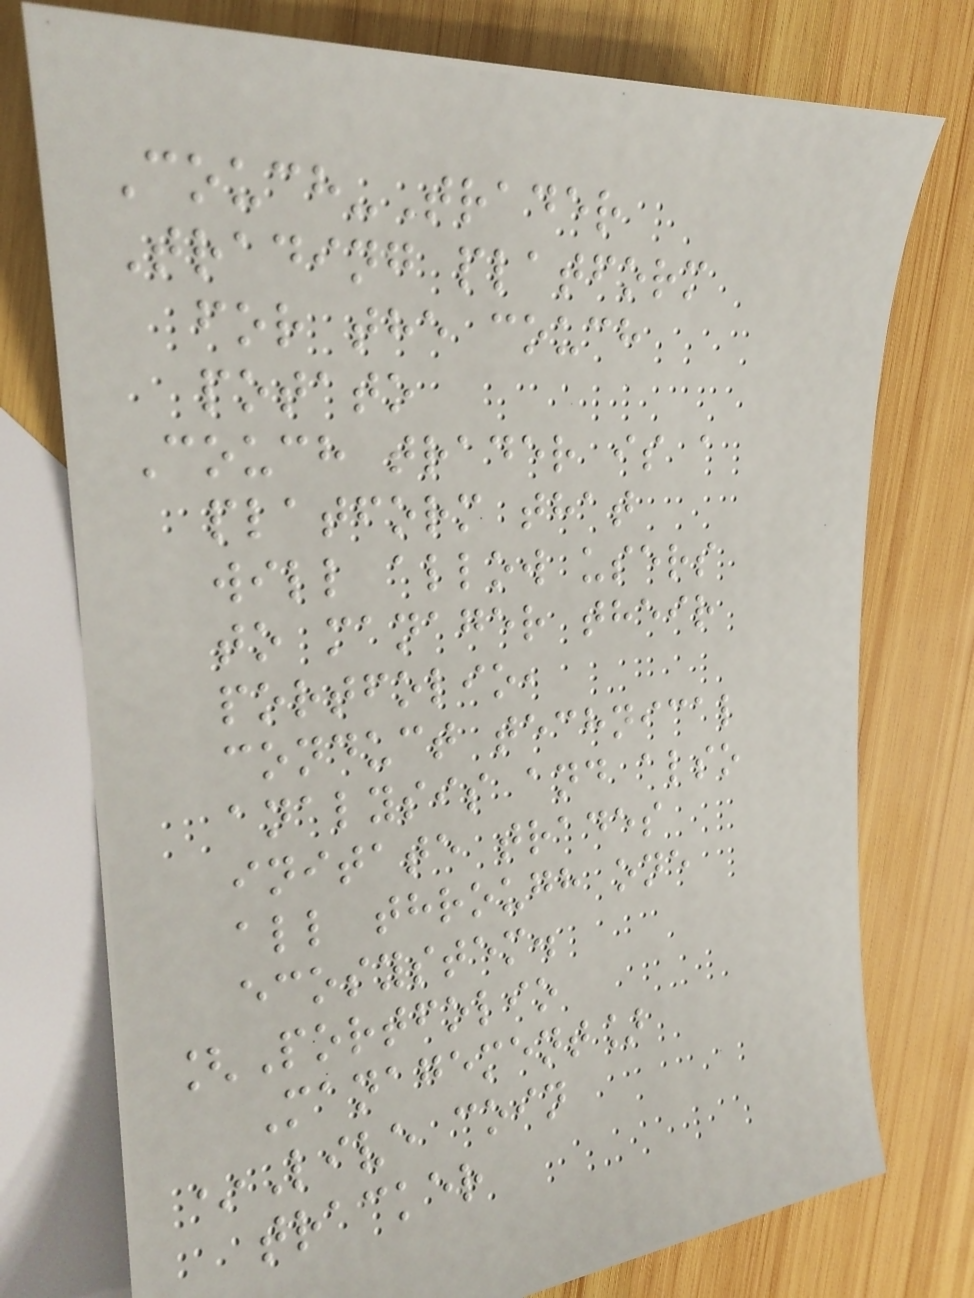Couch-Trader
Trading platform
for the couch
potato
Couch trader is a
platform that
will allow users
to manager their
portfolio,
conduct technical
analysis and also
initate trades
all through one
ecosystem.
[Portfolio
Management]
*Live coin
tracker
